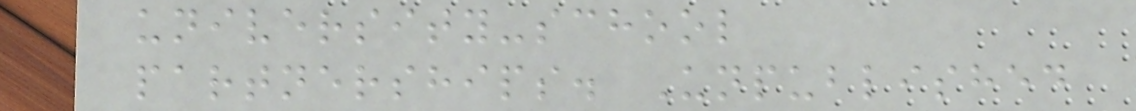university-school
partnerships. Unpublished
